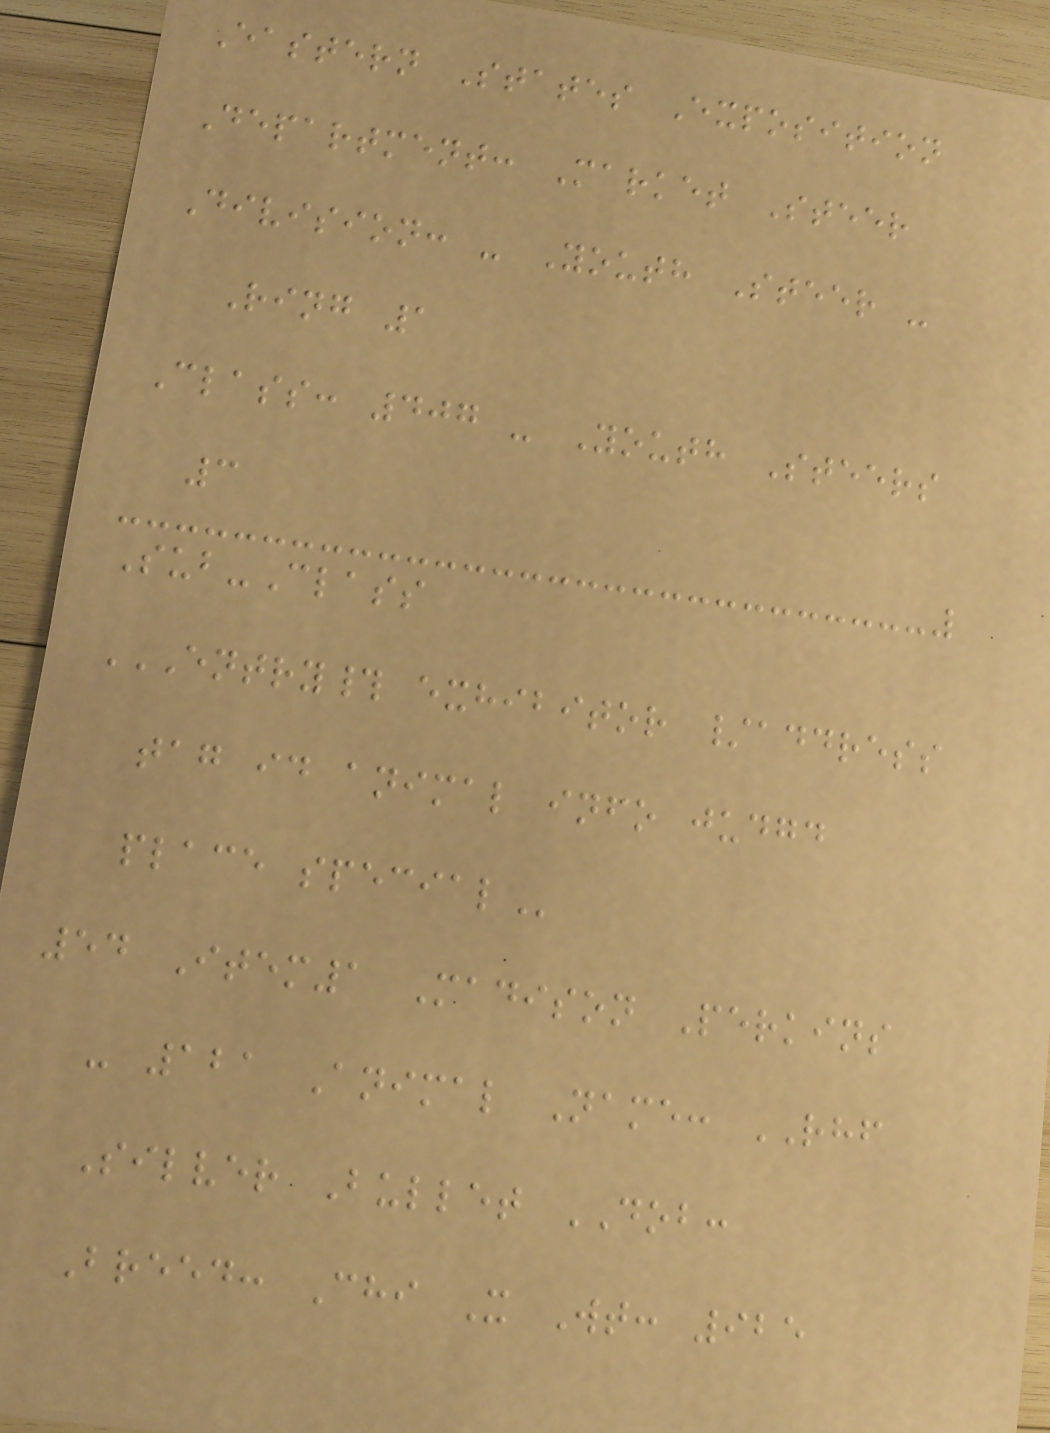Eastern States Exposition
Department: Market Steer
Division: - Youth Steer -
Ring 1
Class: 407 - Youth Steers
3
Sub-Class
ENTRY# EXHIBITOR /ADDRESS
TAG ID ANIMAL INFO JUDGD
PLACE SPECIAL
54 Item1 Madison Perkins
- 121 Animal Name: RHF
Silver Bullet DOB:
Breed: Chi X Wt: 925
